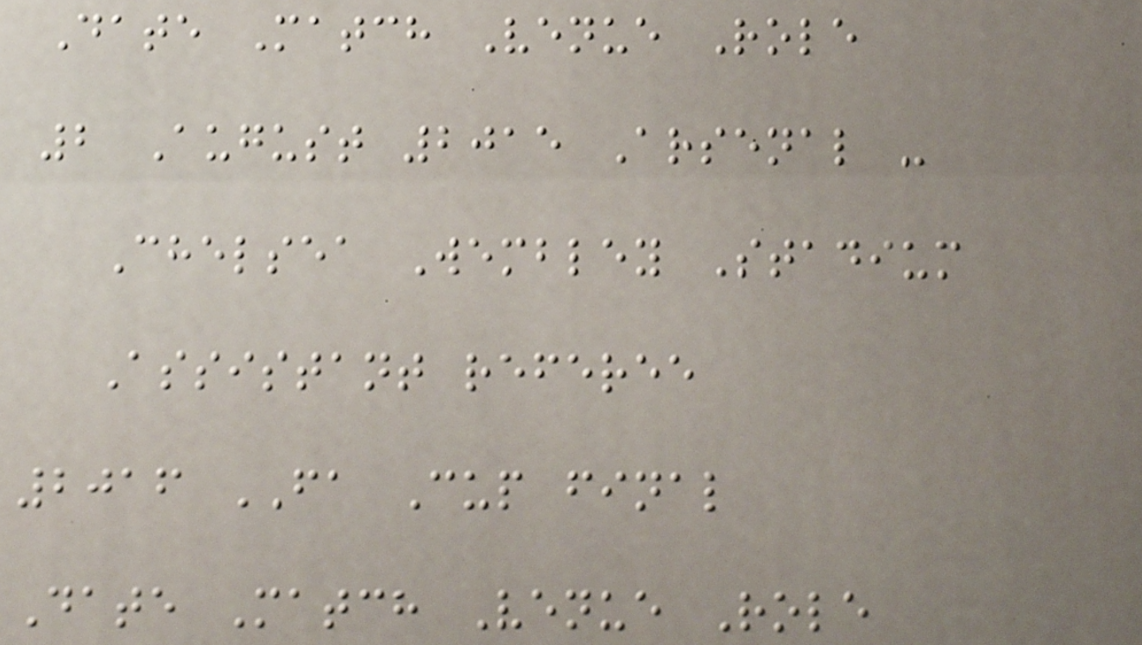Date Match Venue Role
2 August 2015 Arsenal -
Chelsea Wembley Stadium
Assistant referee
2016 FA Cup final
Date Match Venue Role
